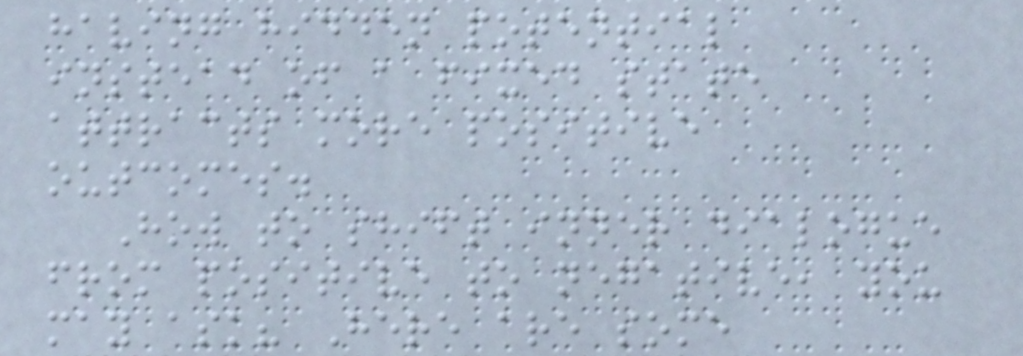having hidden potential
instead of a fixed state
attracts more positive
outcomes.
How to shift inner dialogue
from positive to negative, you
may ask? Here are some
